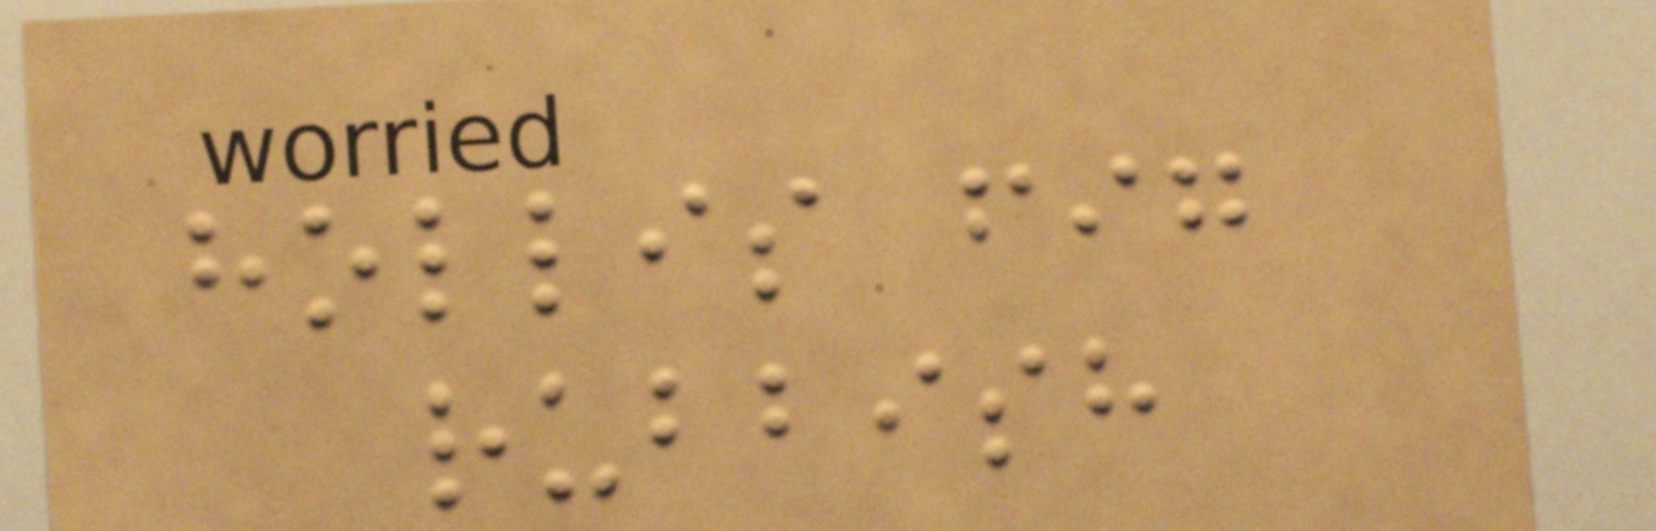hollis fig
rubbish
